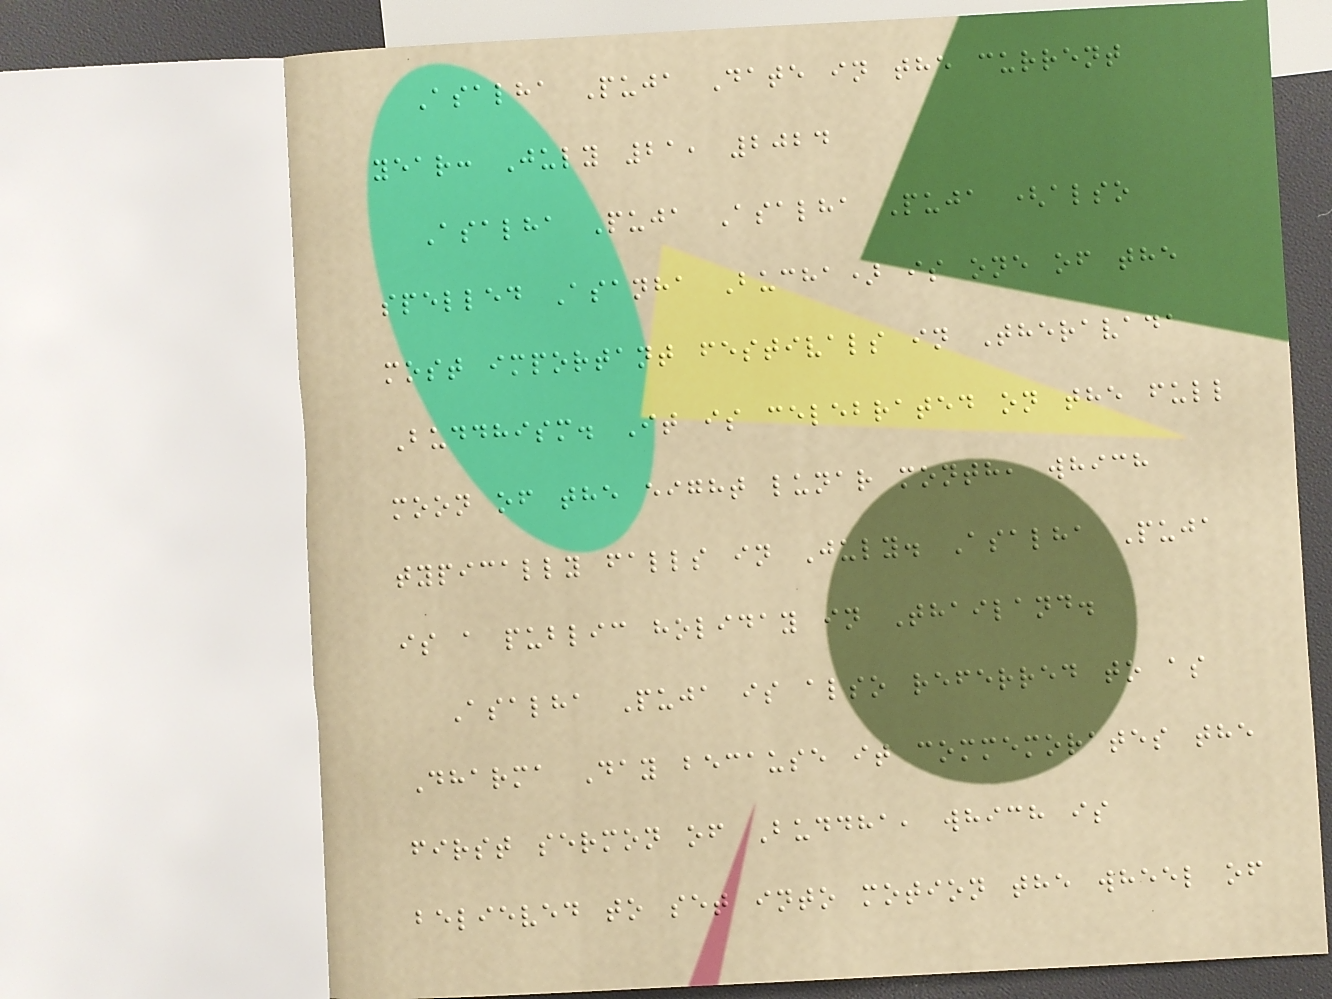Asalha Puja Date in the current
year: July 21, 2024
Asalha Puja Asalha Puja (also
spelled Asanha Bucha) is one of the
most important festivals in Theravada
Buddhism. It is celebrated on the full
moon of the eight lunar month, which
typically falls in July. Asalha Puja
is a public holiday in Thailand.
Asalha Puja is also referred to as
Dharma Day because it commemorates the
first sermon of Buddha, which is
believed to set into motion the wheel of
